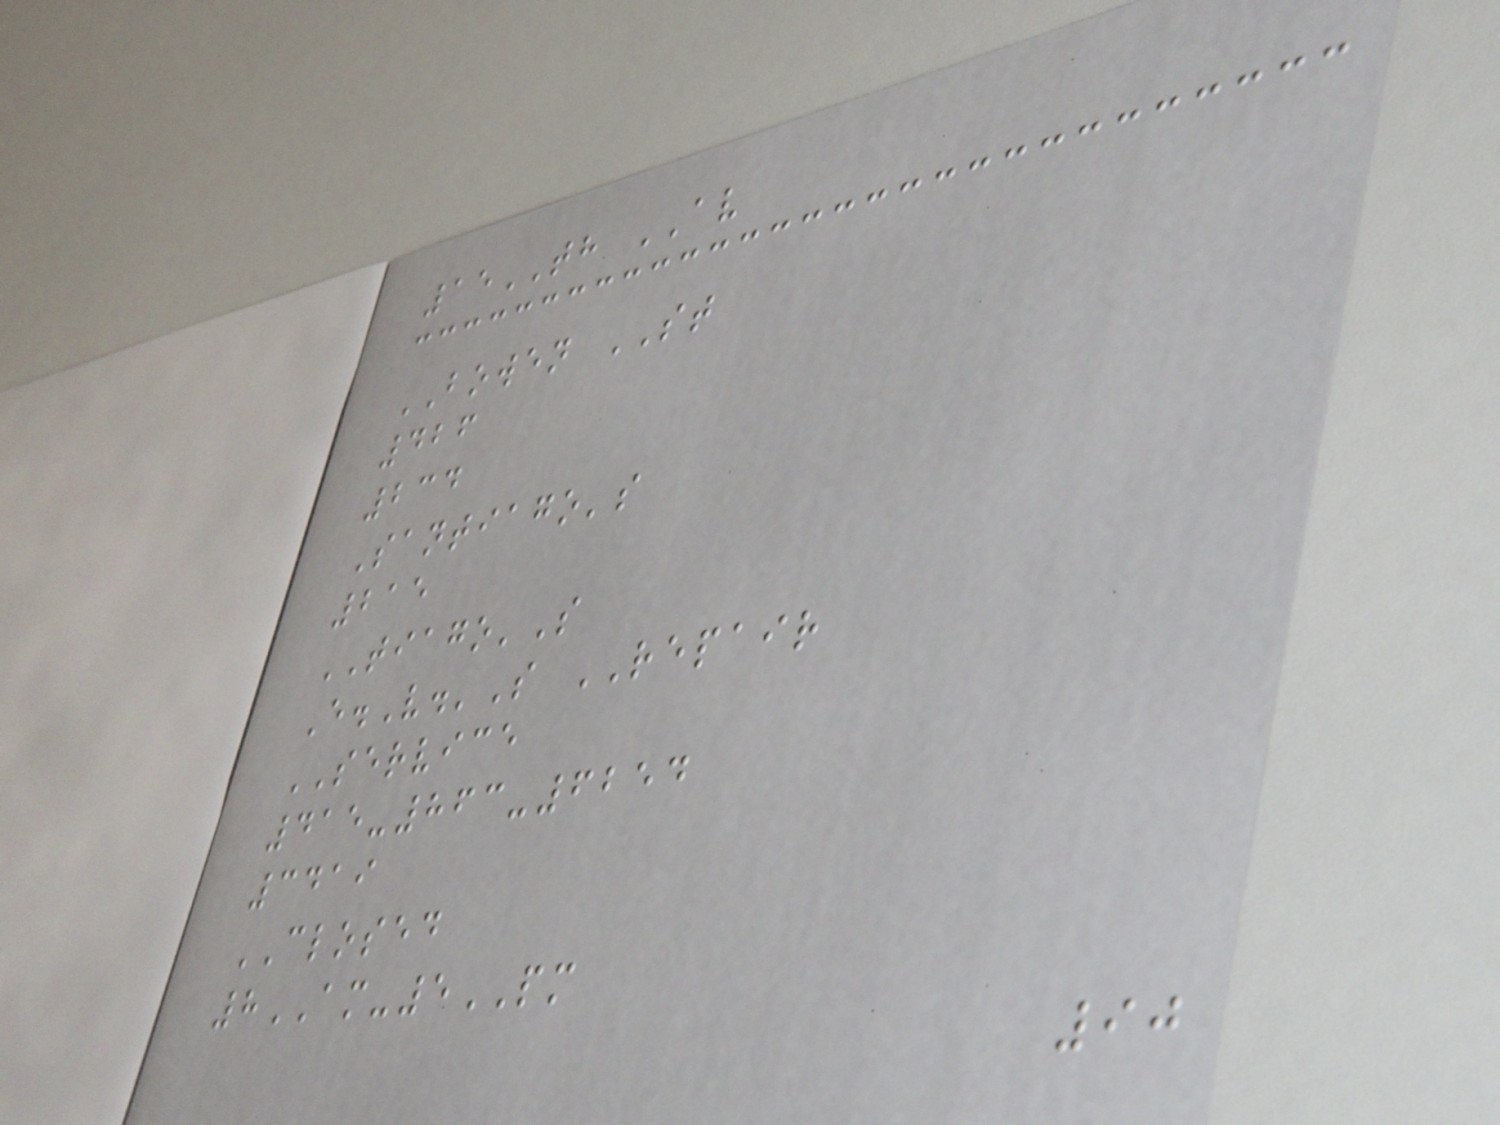15TH AV
BOWEN ST
426
234
Santiago's
215
TIAGO'S
E.V.'S REPAIR
SERVICE
415-863-6254
3419
CLOSED
8AM-5PM
90
